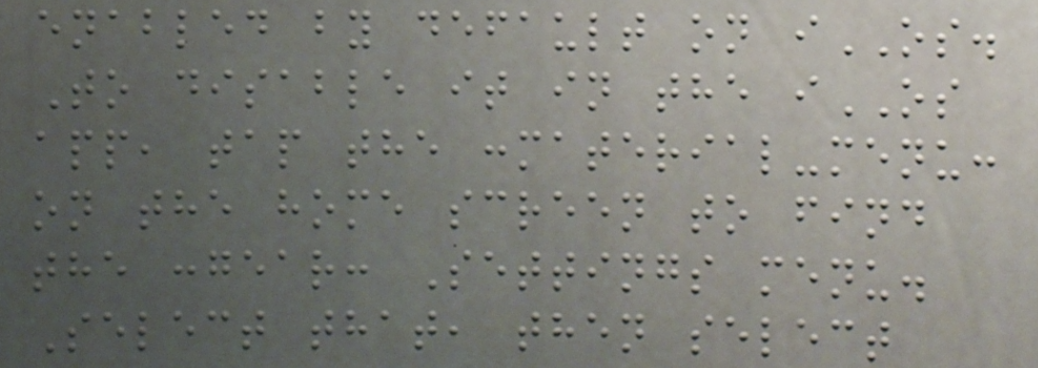enabled by default on iOS.
To disable it in the iOS
app, tap the :material-menu:
on the home screen to find
the :gear: Settings menu.
Select that, then select
